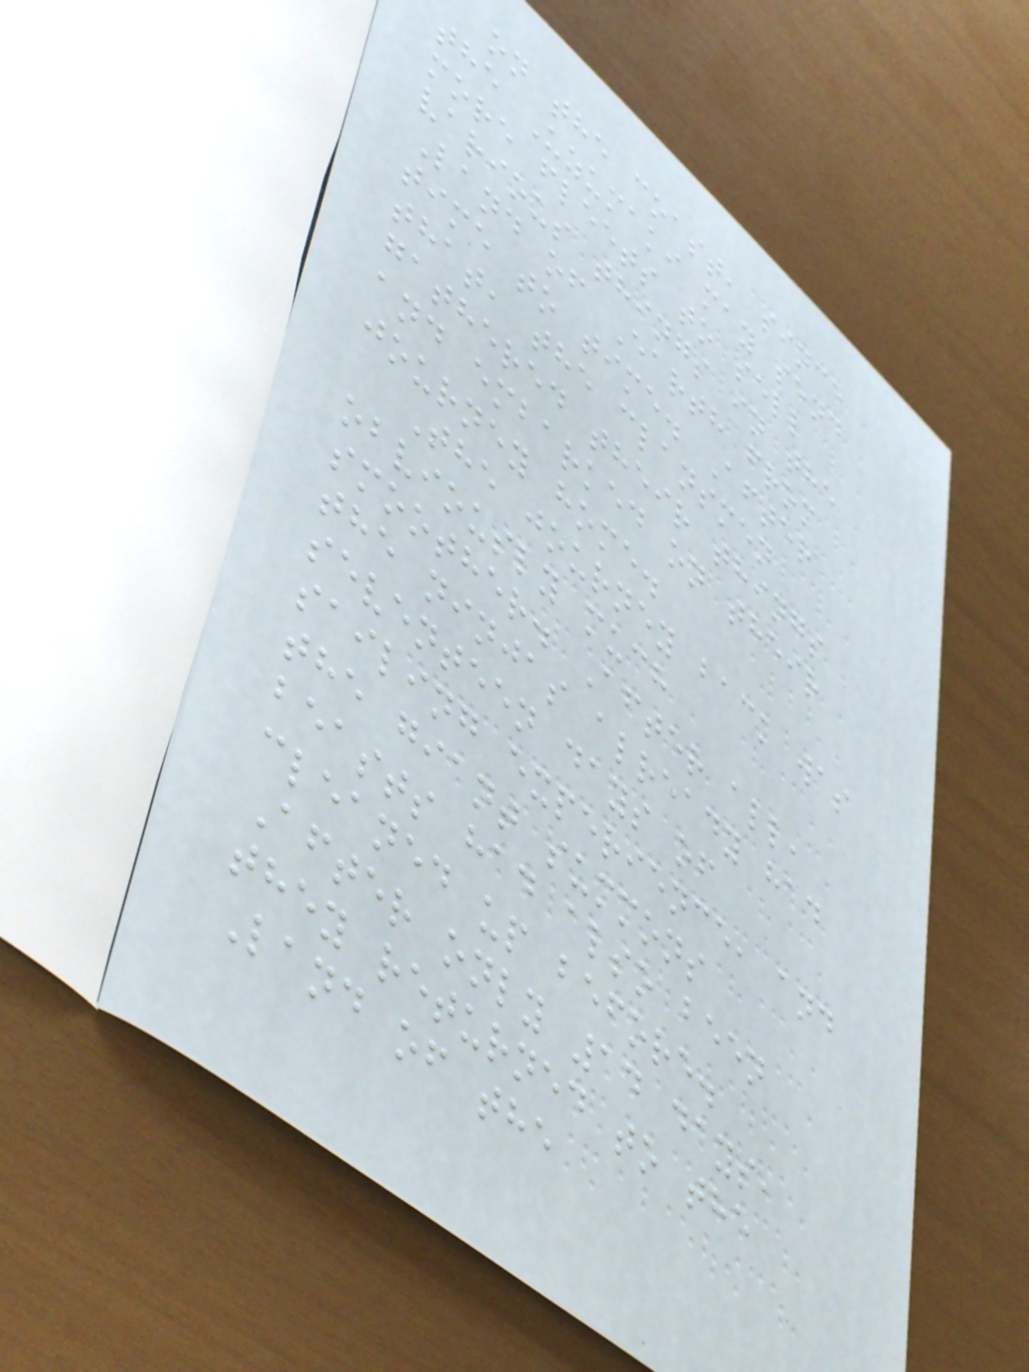on the coast, since
the Uzumaki may send
more fleets to sell
various things in the
Land of Earth from
time to time. After
that, the clansmen
gathered their things
and embarked on their
journey home.
The journey back was
obviously much
smoother. After all,
the ninjas already had
seventeen days of
sailing experience, and
the giant summons
beasts had also been
cleaned up before.
After only 14 days,
they returned to the
Land of the
